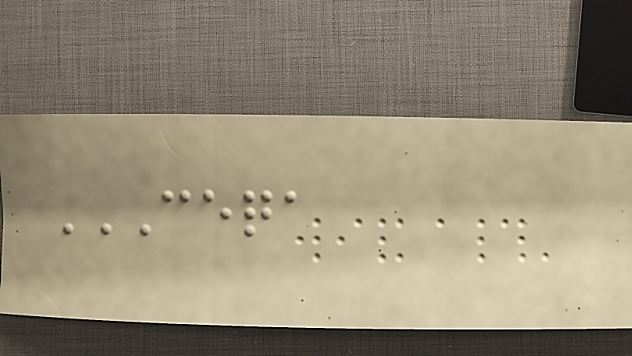CEQA
